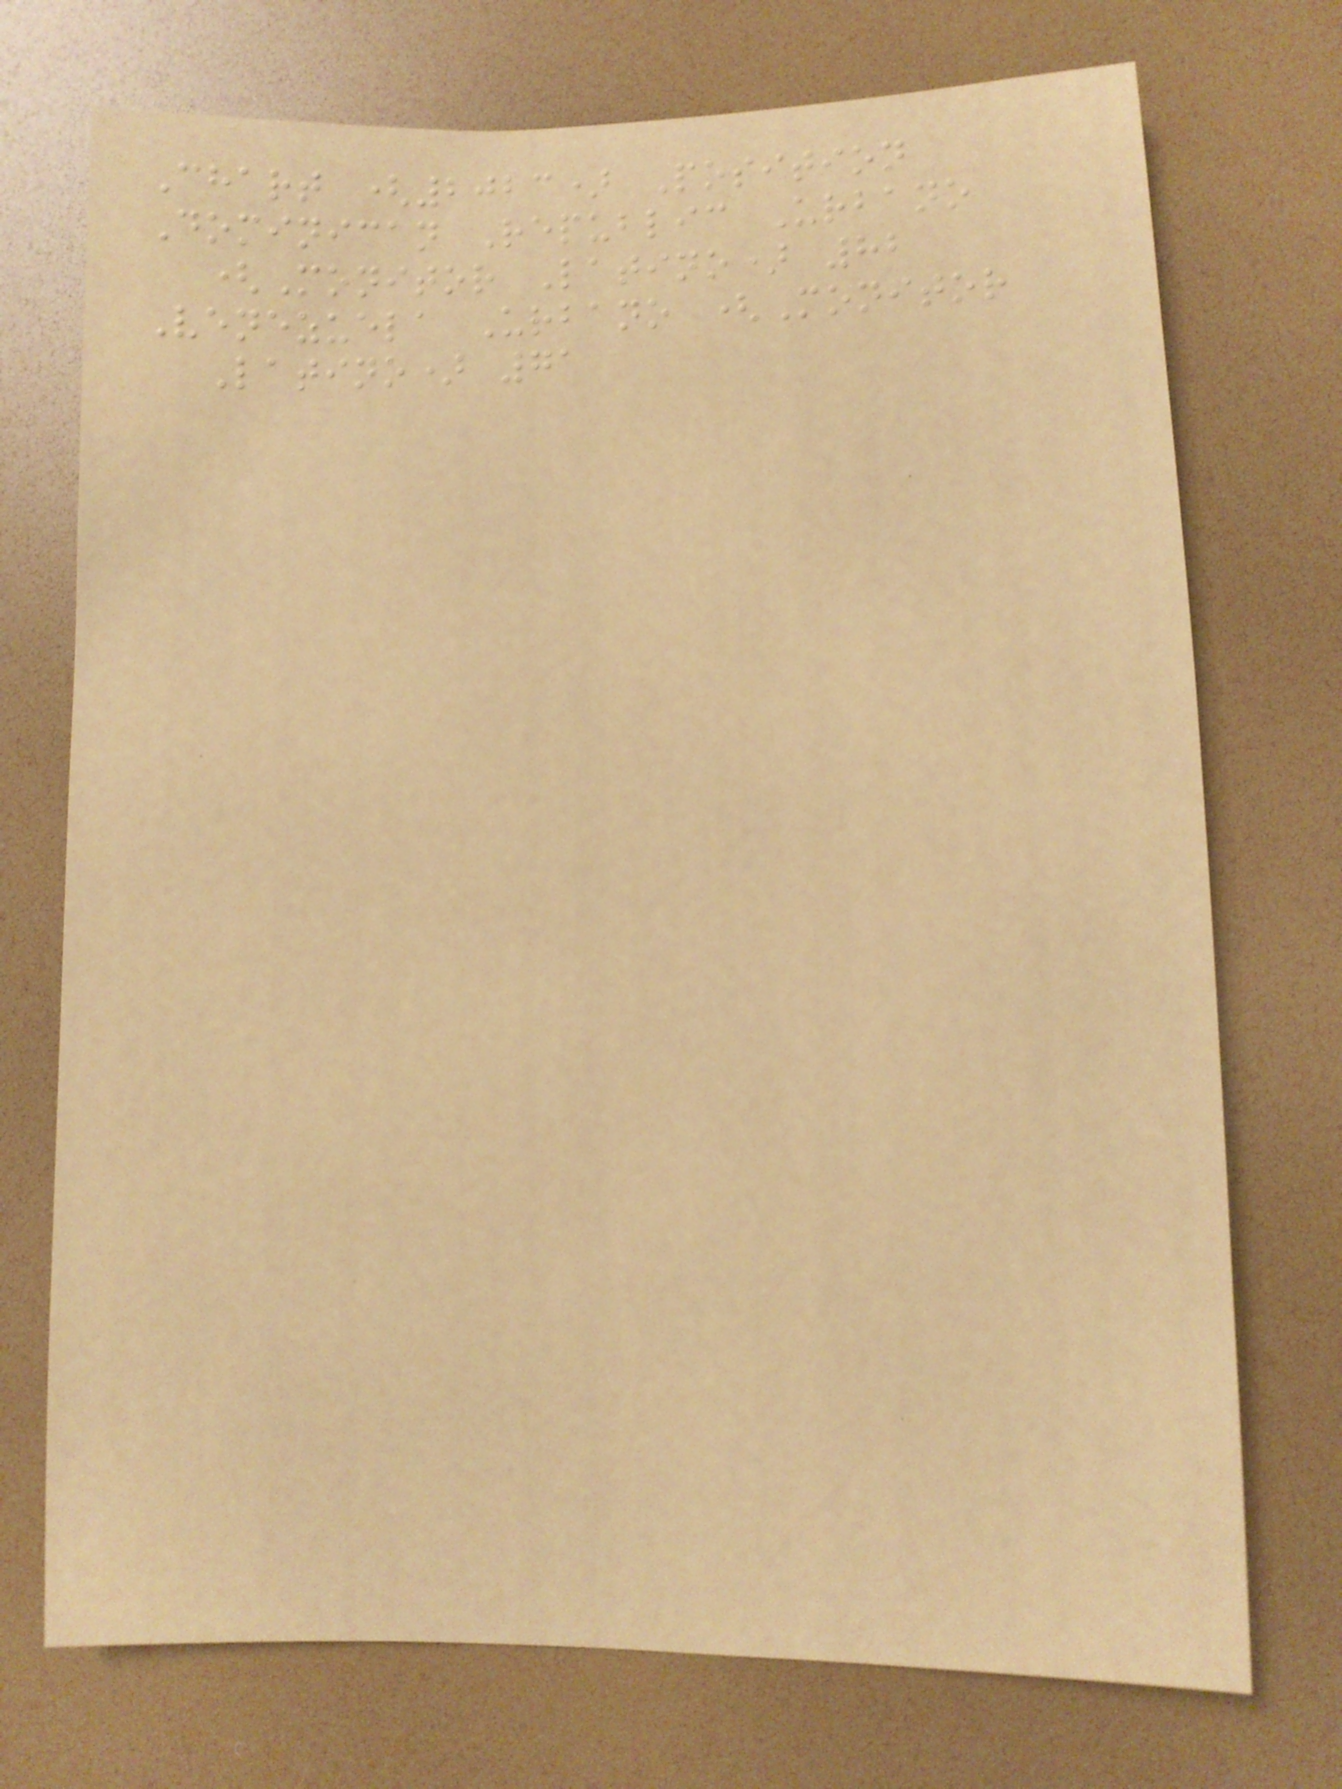Chart (2023) Position
Dominican Republic Urbano
(Monitor Latino) 82
Venezuela Urbano (Monitor
Latino) 71
